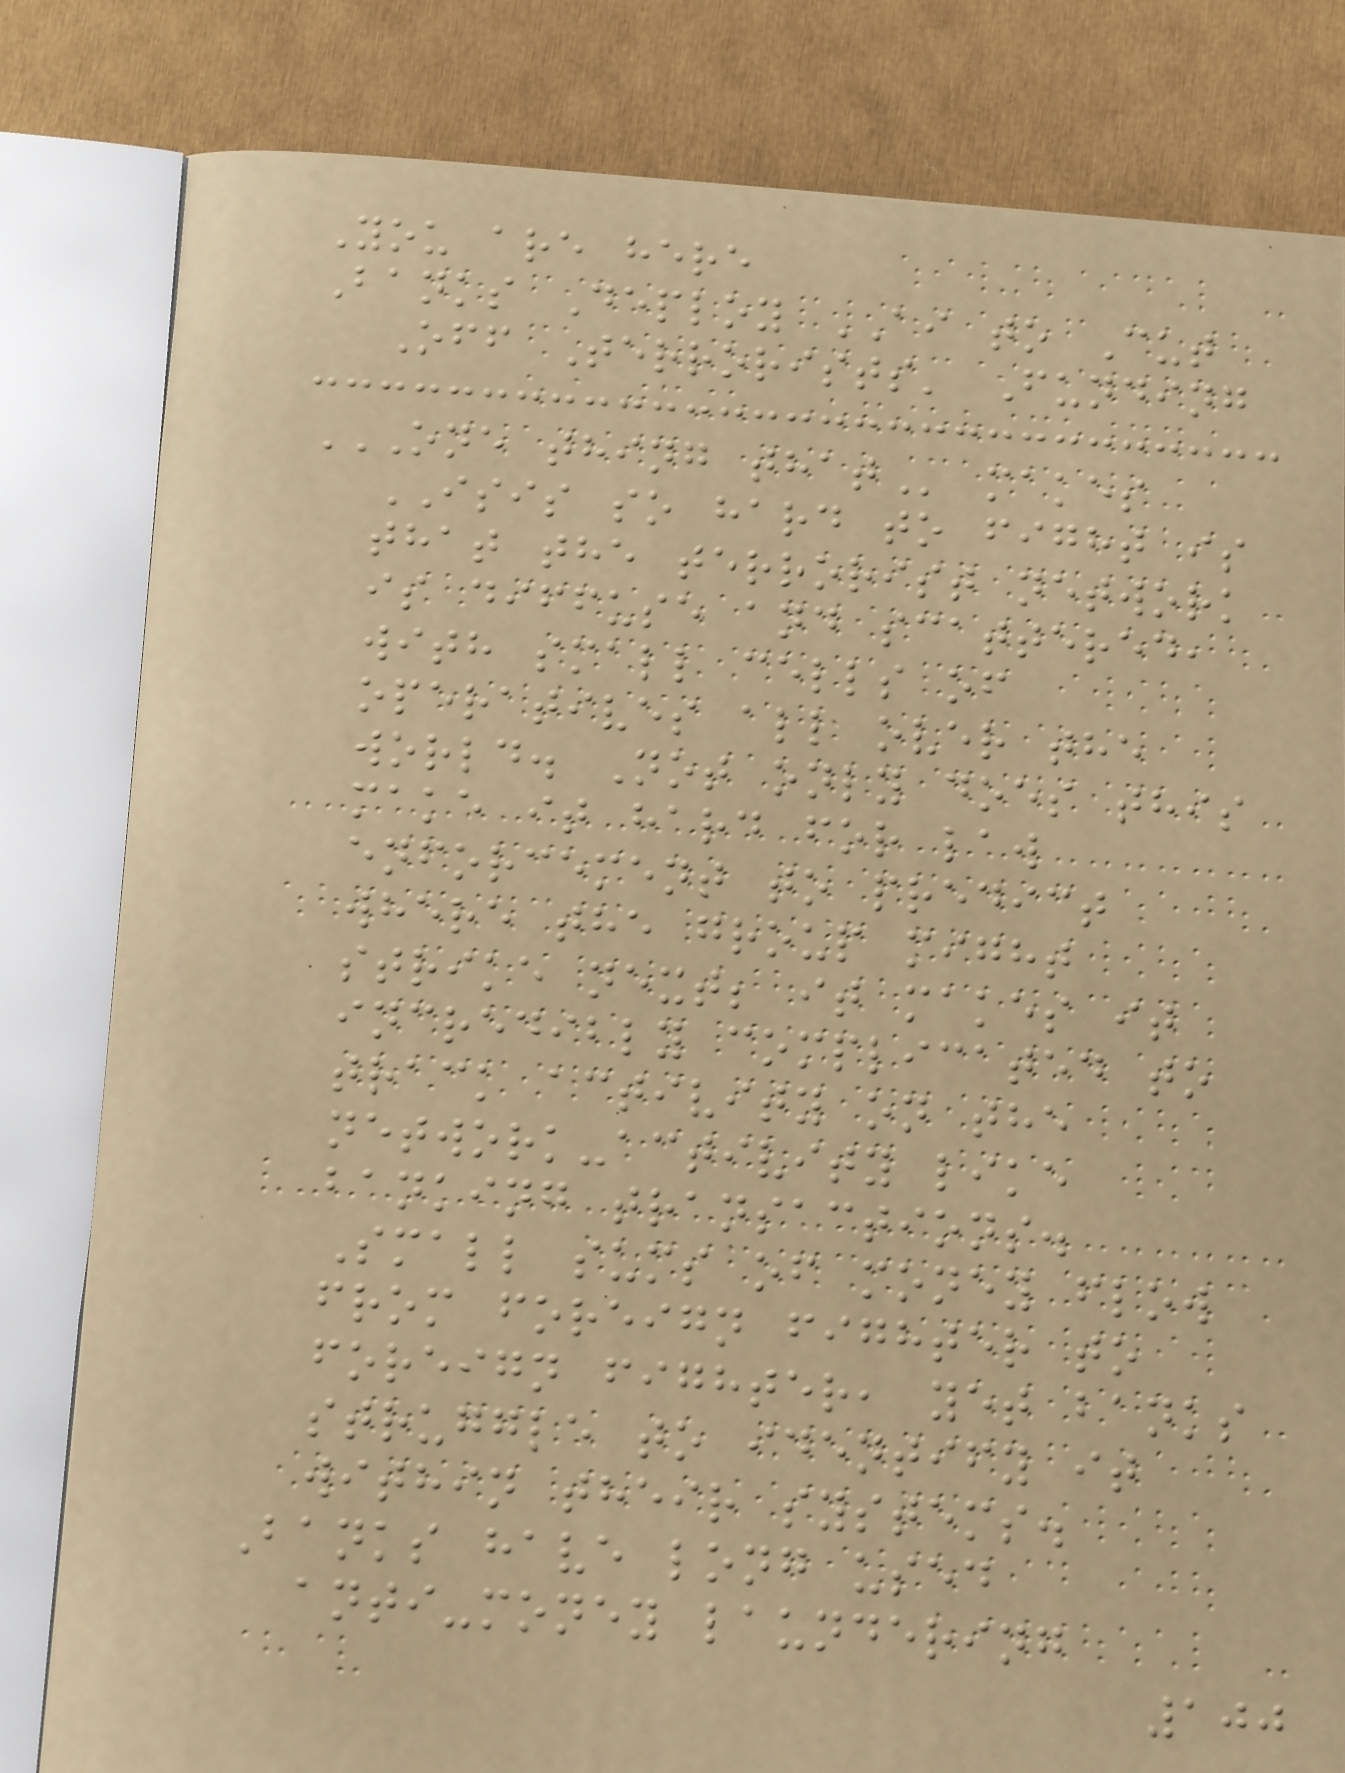You are here
Banks Deploy AI to Cut
Off Terrorists' Funding
ONE THING THAT makes
ISIS so hard to fight is
that the terrorist network
is diffuse and scattered,
with small cells of
operatives all over the
world. Not only does this
make it hard for law
enforcement to predict
where the group might
strike next; it makes it
incredibly complicated to
track activity on the
network-activity like
banking transactions.
Small sums of money flow
from foreign fighter to
foreign fighter, yet banks
struggle to identify it
within their systems.
Banks have long used
anti-money laundering
100
